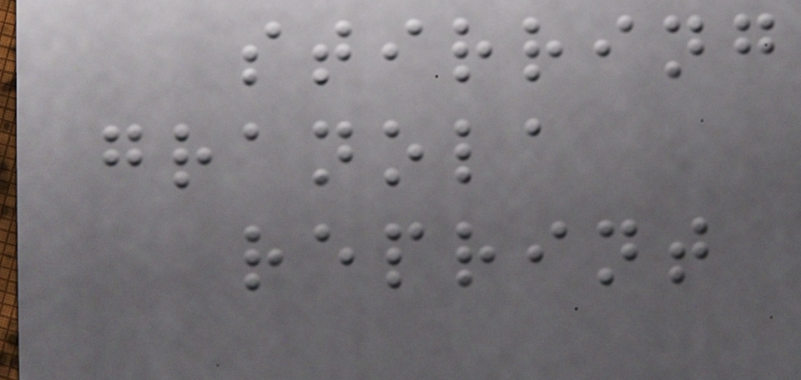stirring
granola
reprint
